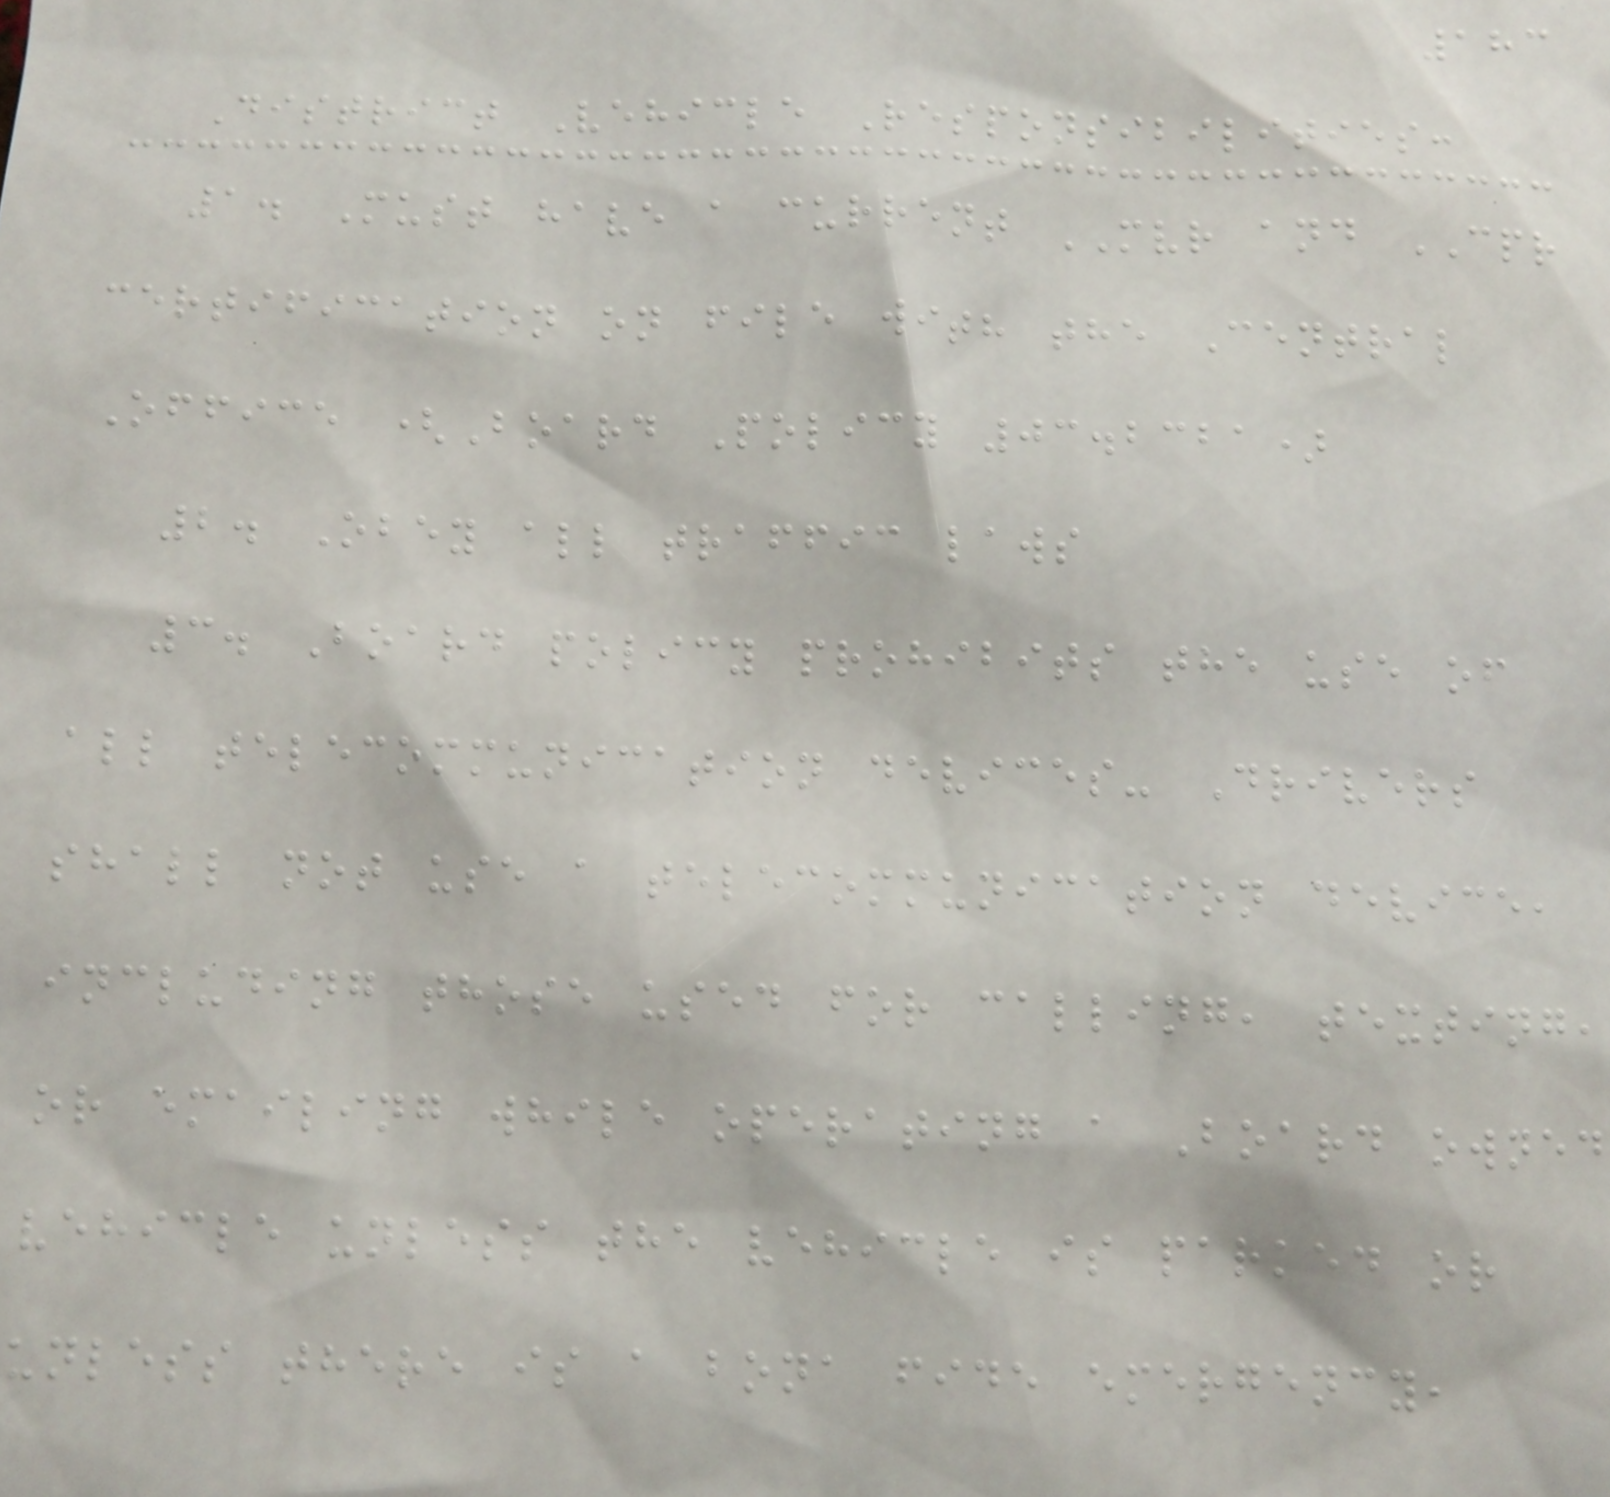183
District Vehicle Responsibilities:
1. Must have a current MVR and CPR
certification on file with the Central
Office (Board Policy 03.2321)
2. Obey all traffic laws
3. Board policy prohibits the use of
all telecommunication devices- Drivers
shall not use a telecommunication device,
including those used for calling, texting,
or emailing while operating a Board owned
vehicle unless the vehicle is parked or
unless there is a bona fide emergency,
